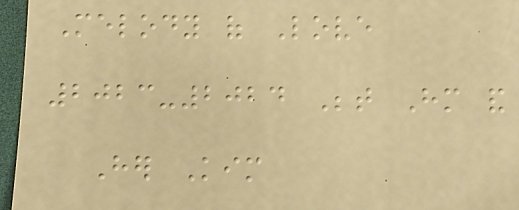Melody of Love
2023-2024 Between Him and
Her Kim
